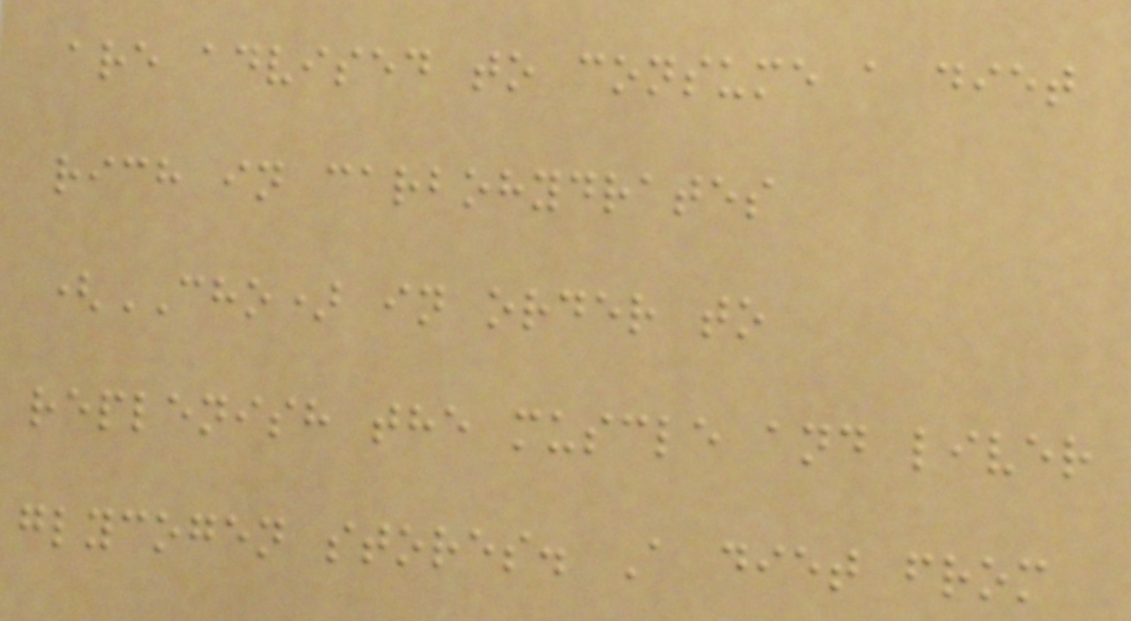are advised to consume a diet
rich in carbohydrates
(CHO) in order to
replenish the muscle and liver
glycogen stores. A diet from
